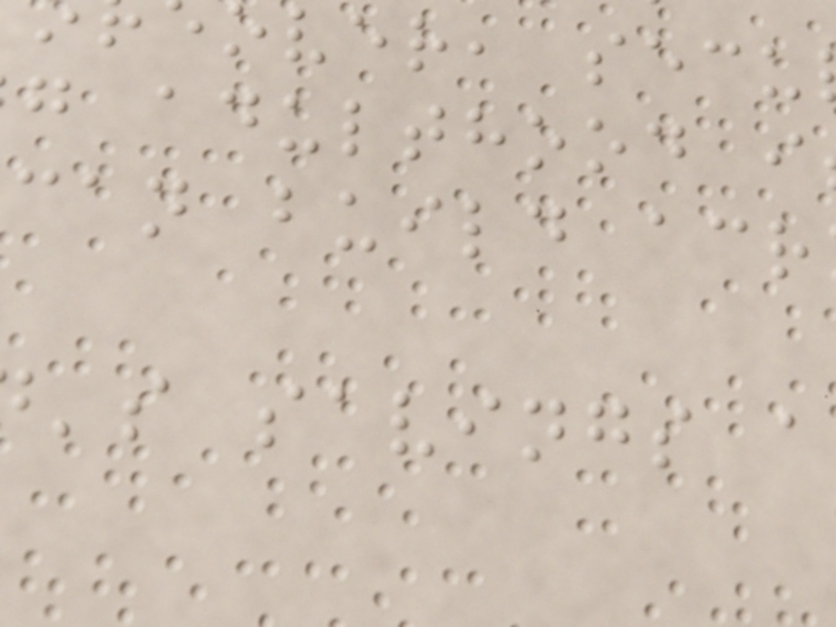g adulthood i
can build acr
's savings
